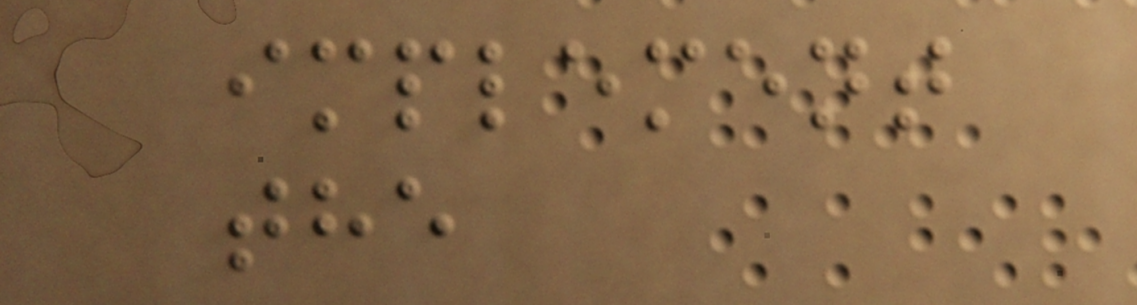implement
the
